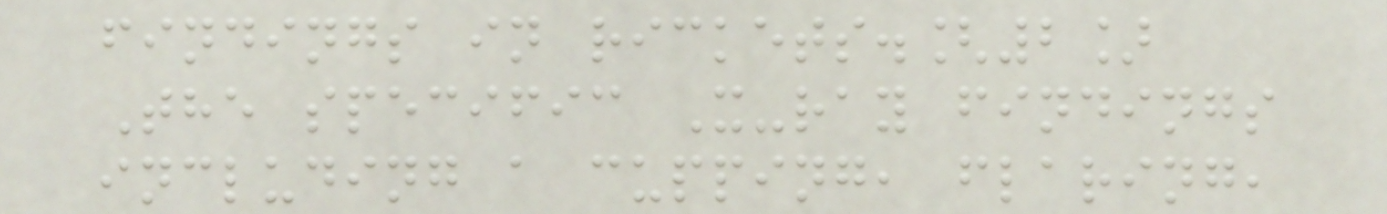findings in rickets.[2]
The specific X-ray findings
including a cupping, flaring,
